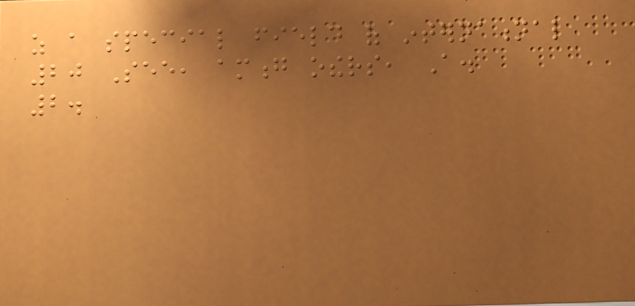as a special field of international
20 See, among others, A.
2.
